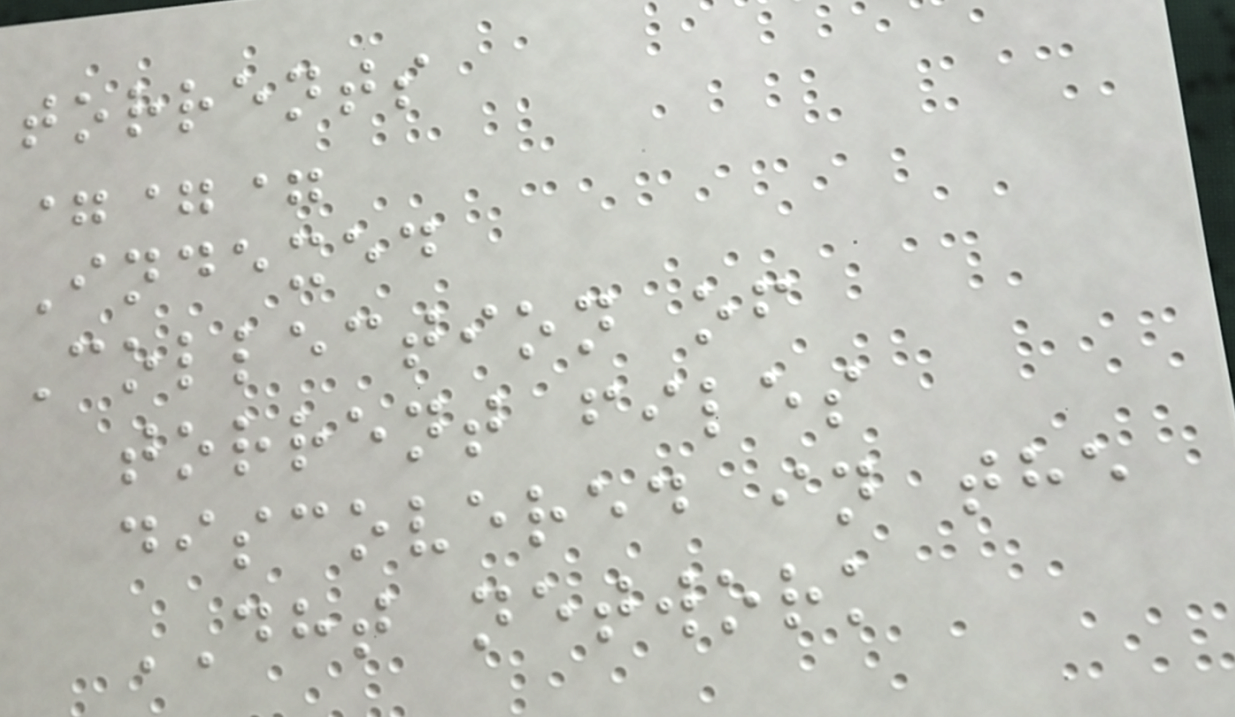torrents
===
Indexed
Collection of
torrent files
discovered in the
DHT network
